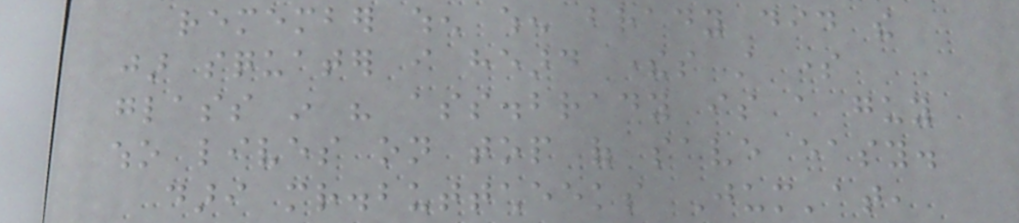remember when when brady did the
jar squater i heard theres still some
glass in his ass.brady is a guy
who lives on top of save easy.
dari mr.buttcheeks Jum'at,
